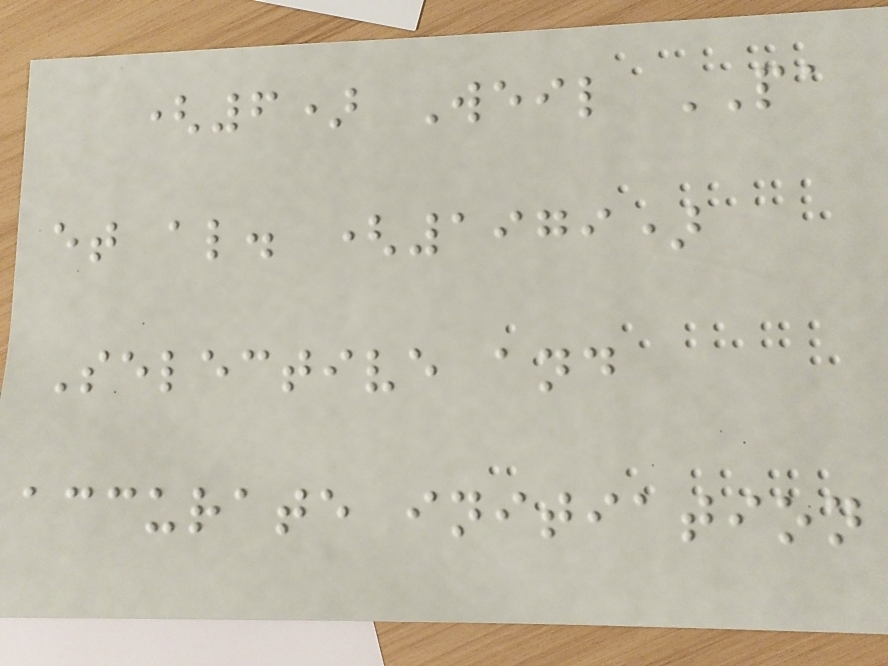(6) Weil PA
et al. (1979)
Selective and
accurate initiation
